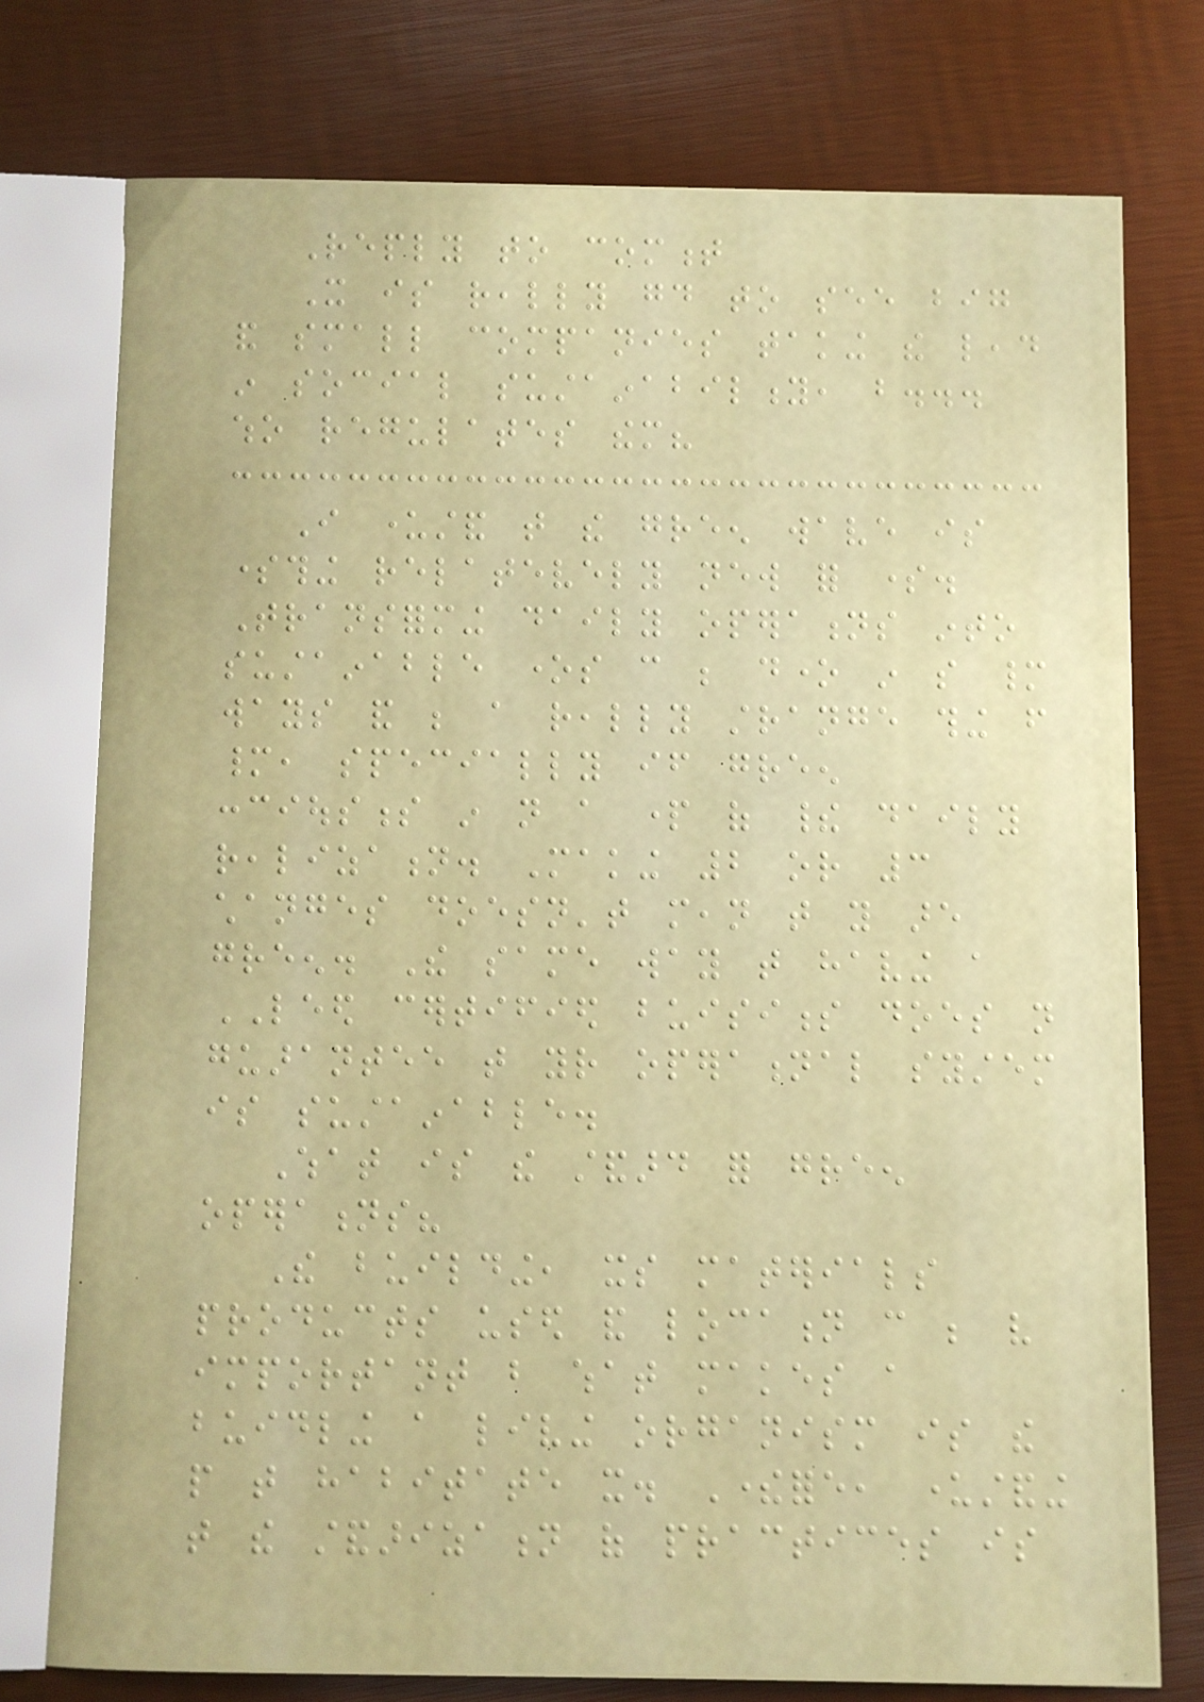Reply to comment
It is really good to see big
and small companies taking the lead
in social sustainability, but...
who regulates them?
I understand that the green wave is
something relatevely new for some.
Transforming daily operations into
sustainable ones can be done in so many
ways and be a really strange thing from
many, specially if green
conciousness in not a part of their daily
realization. Making 2 or 3
changes doesn't mean that you are
green. The same way that having a
LEED certified buisiness does not
guarantee that your operational system
is sustainable.
What is the standard for green
operations?
The building, its materials
products used and location can be very
important but what makes a
buidling a living organism is the
people that habitate it. Therefore, understanding
that the standarization of practices is
